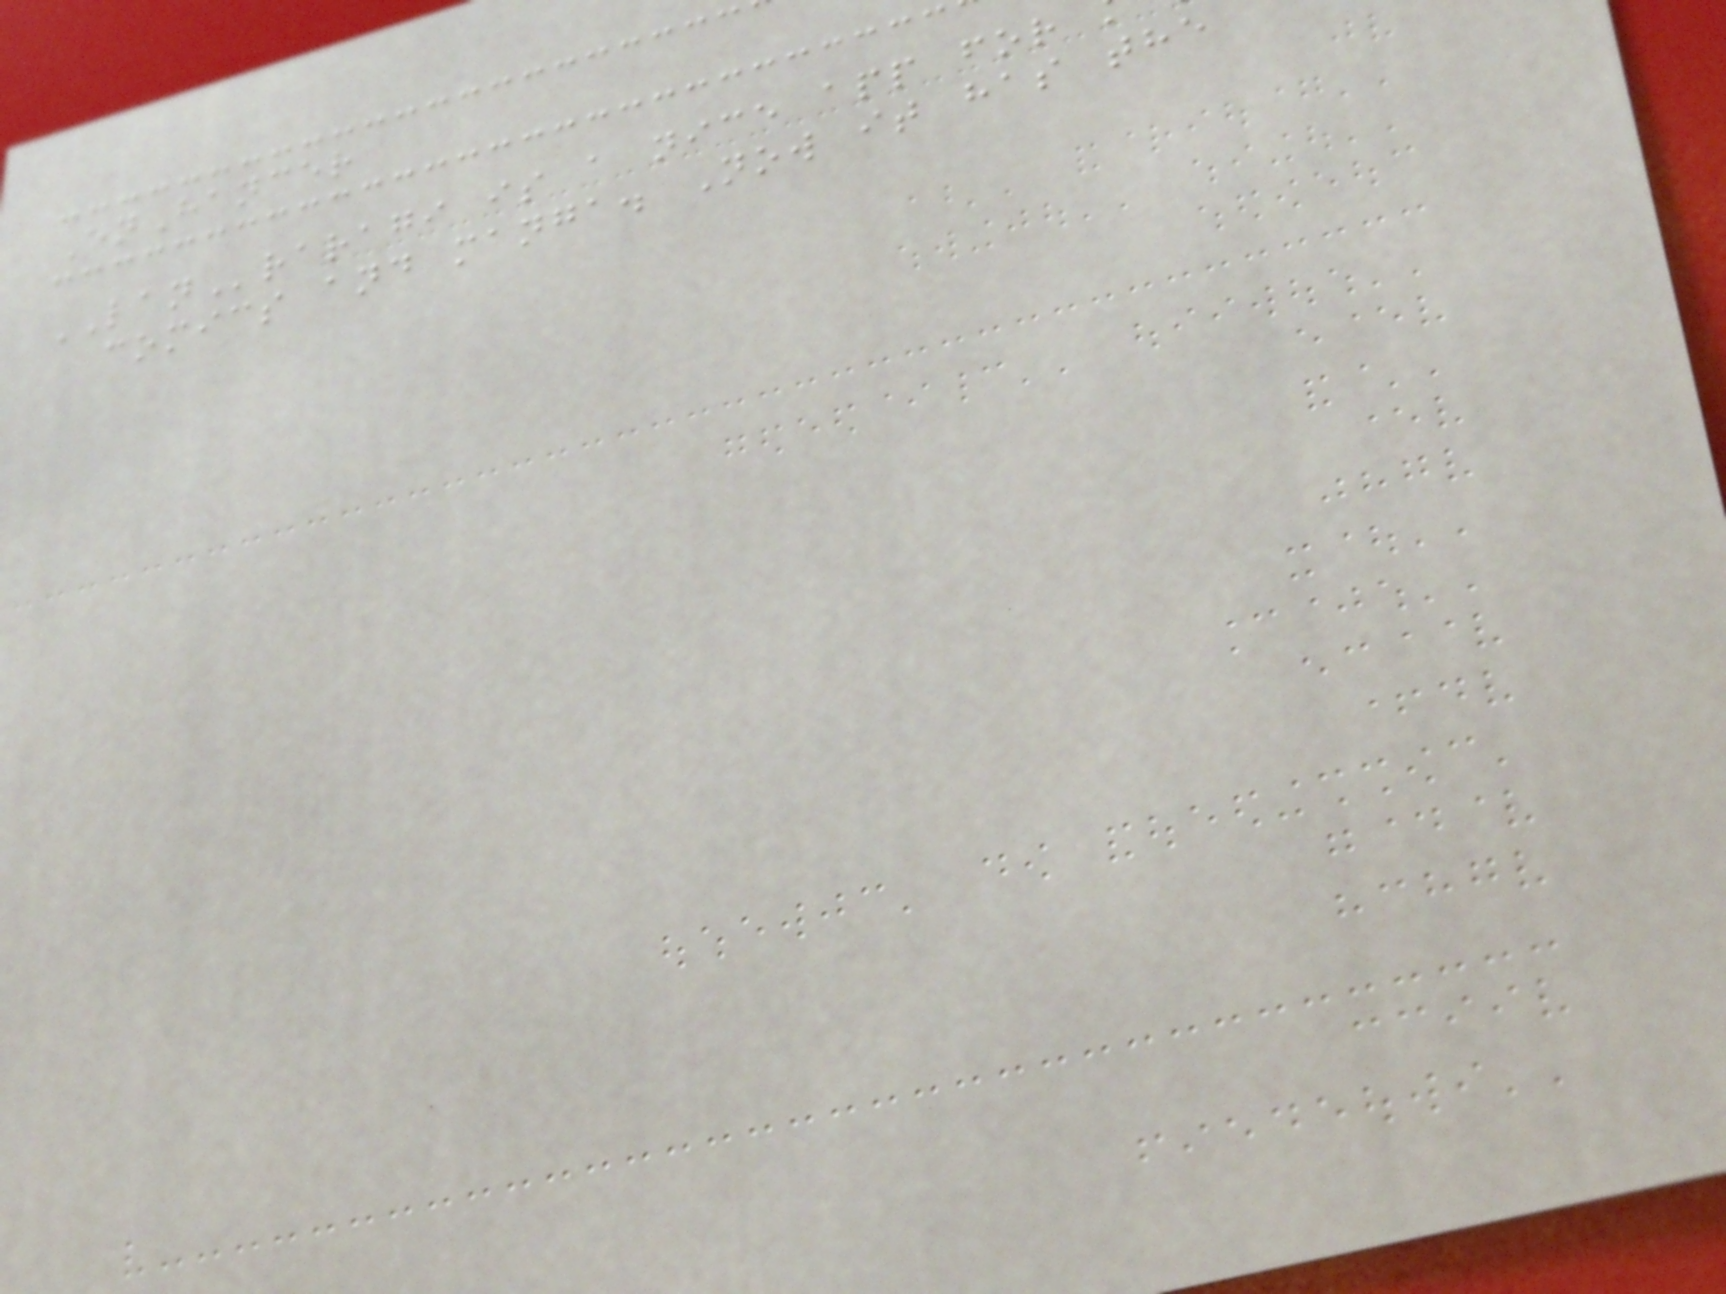EnHancer
LANraragi is a nice app for
comics and manga. Now it has the
